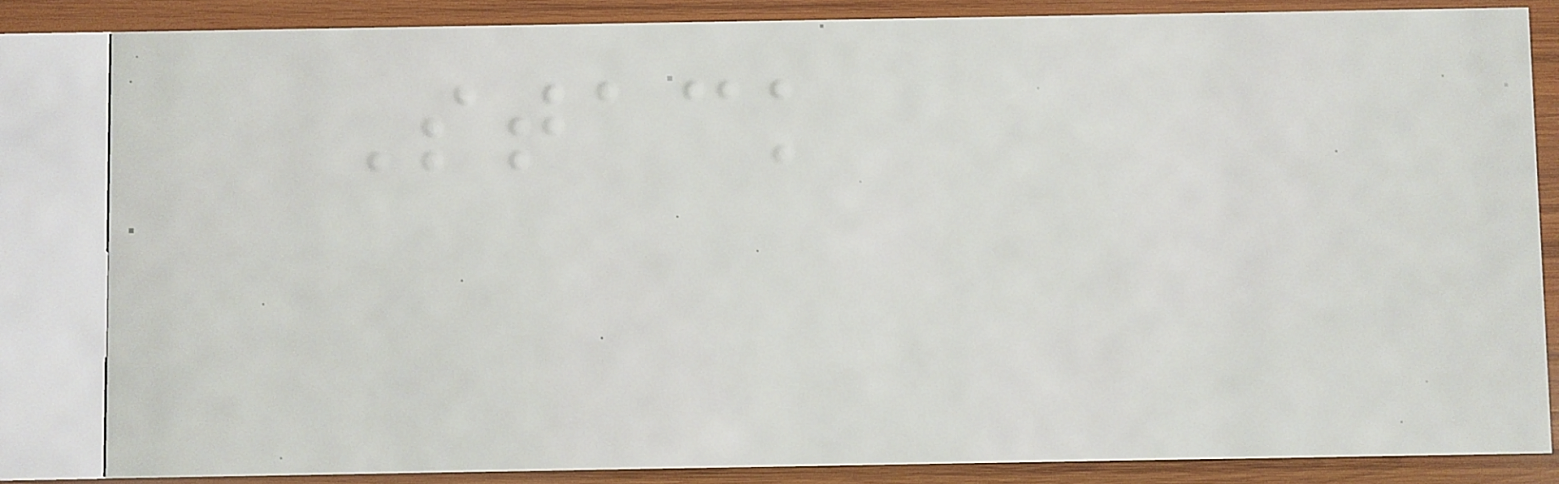Stack
